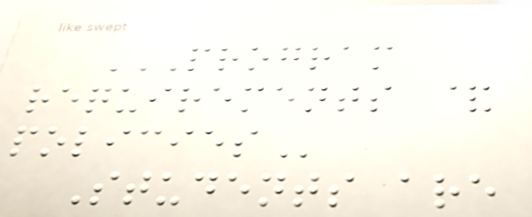PROGRAM
REQUIREMENTS &
POLICIES
Students are
